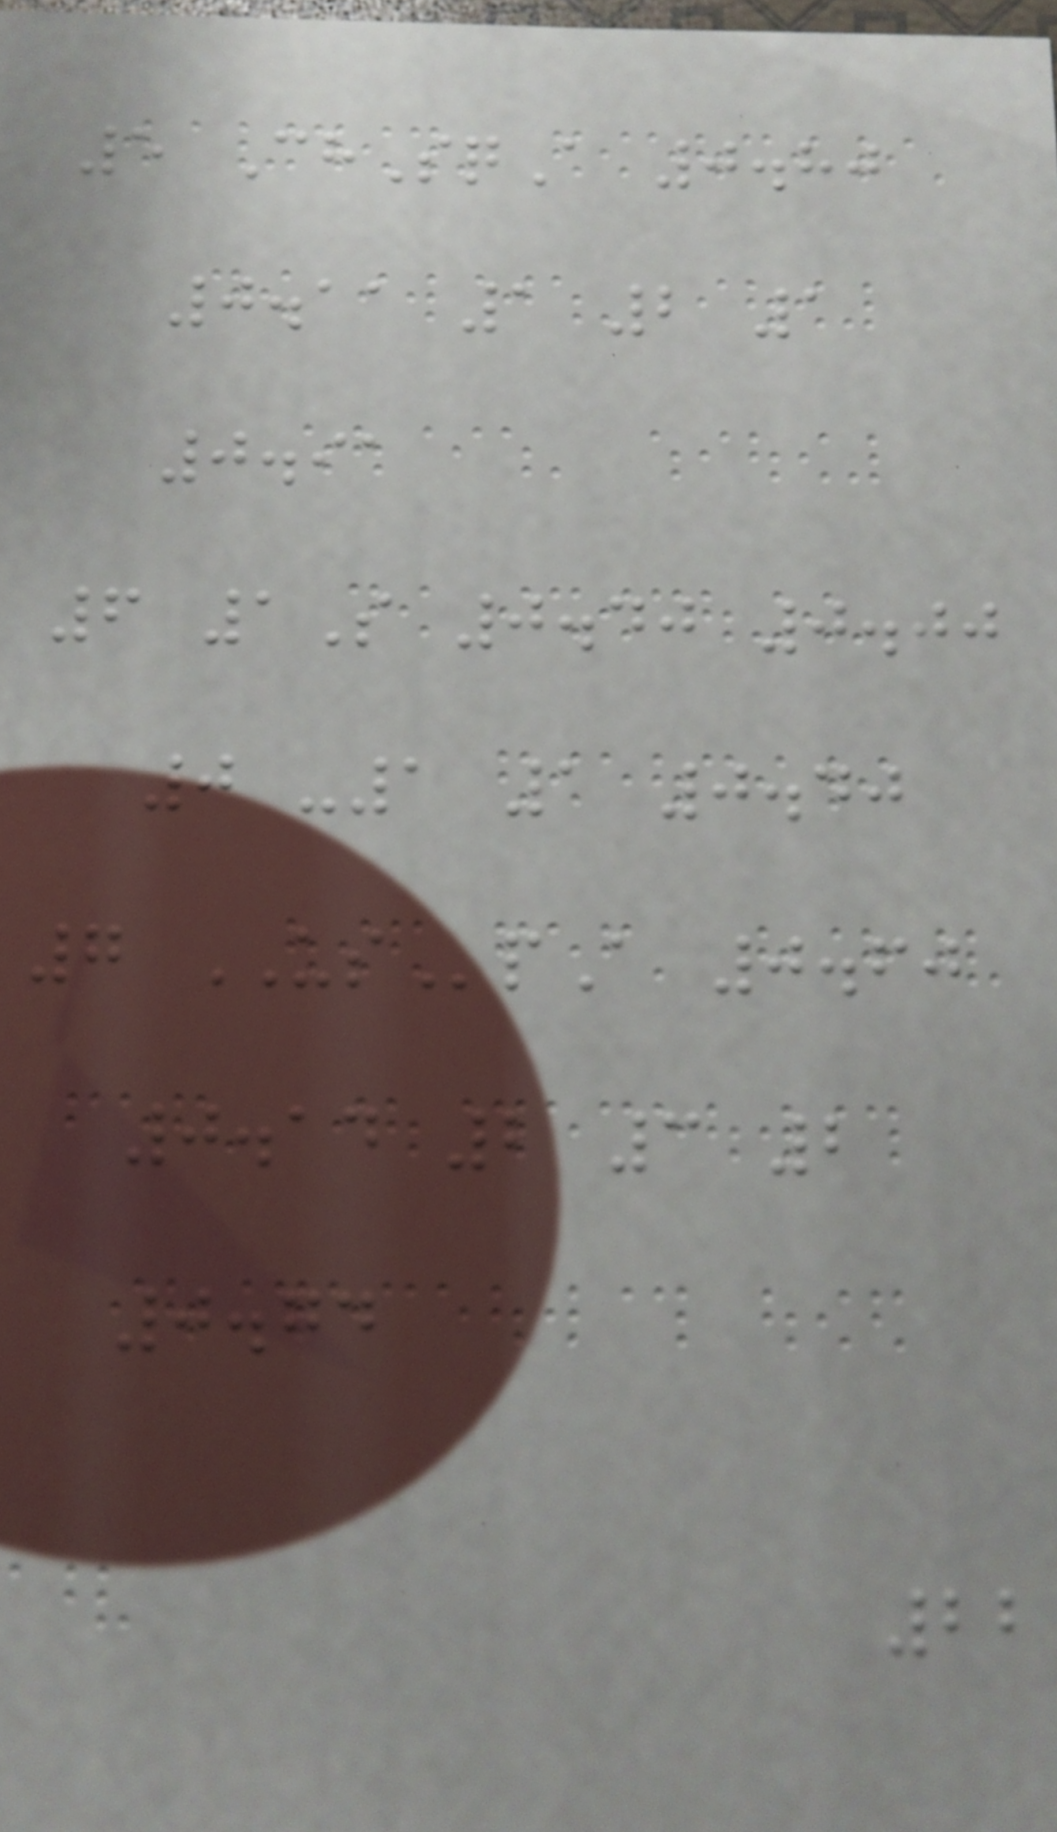5 ChSqA 0.80
0.11 1 2 1
0.91
6 1S 0.40 0.00
0 -1 1 0.40
7 USpA 0.60
0.14 2 3 2
0.74
22
